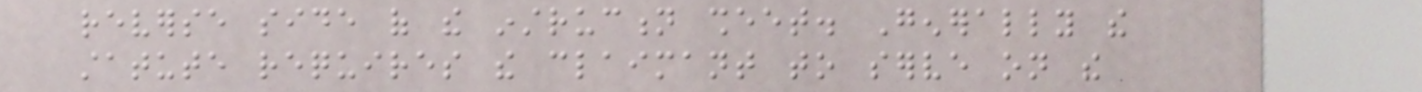reverse side of the instruction sheet. Generally the
statute requires the claimant to serve on the
